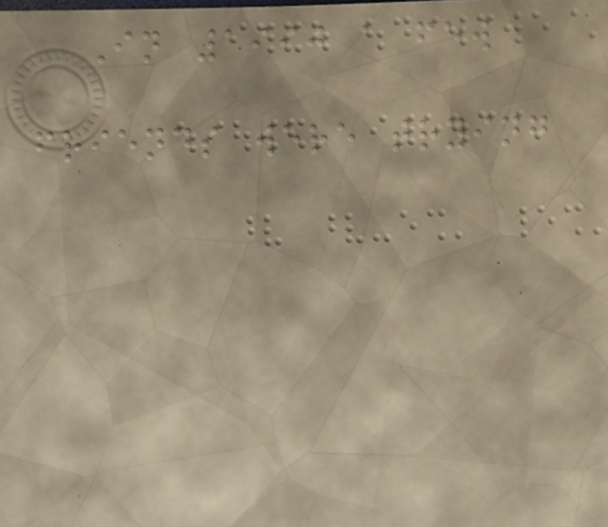In 1990 a few
friends were trying
